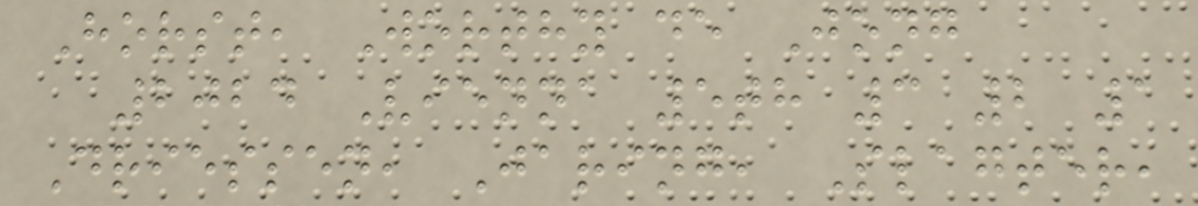Horst, Worthy de Jong
2024 Vienna 5th 3 2 1
Driessen, Jaring, Slagter,
